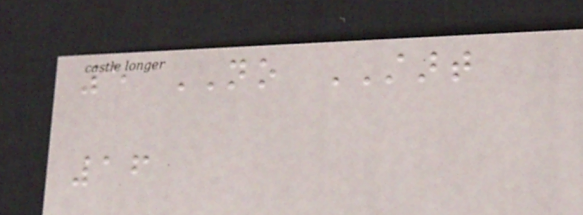5 NO START
16
